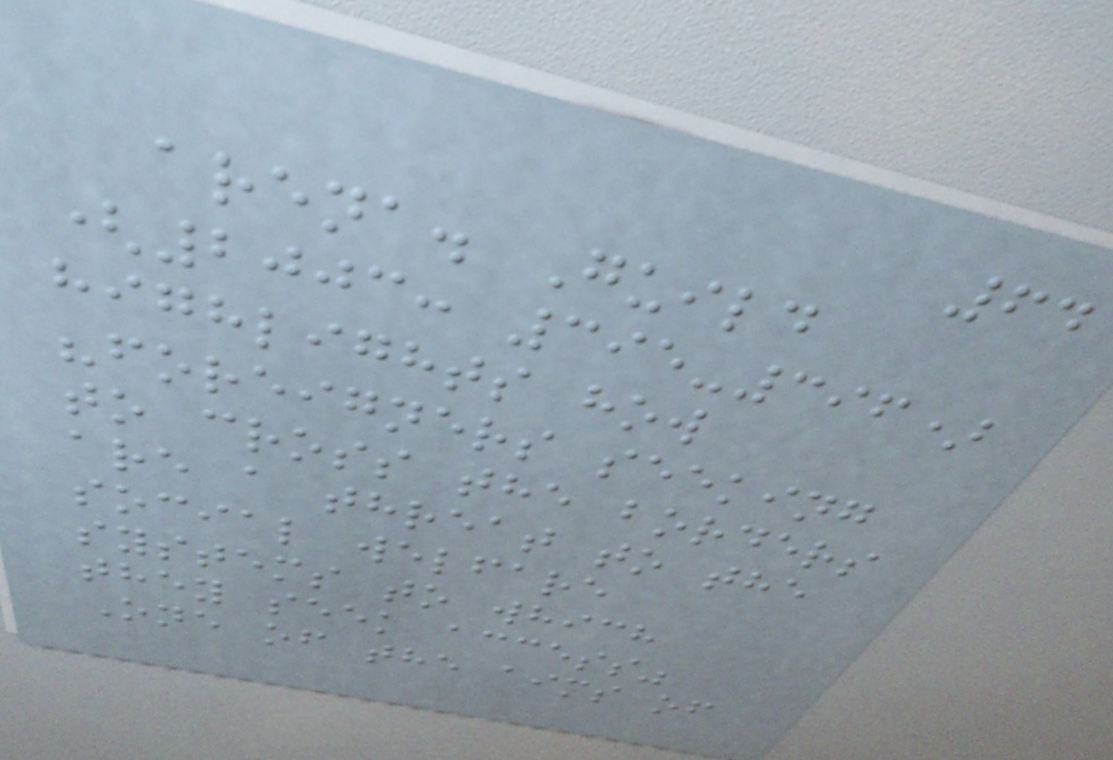64
arena. Guild
(2003: 395-396)
highlights how
"foreigners seeking
to cross the borders
are a threat to the
social welfare
systems to which
they seek access"
One of the aims of
